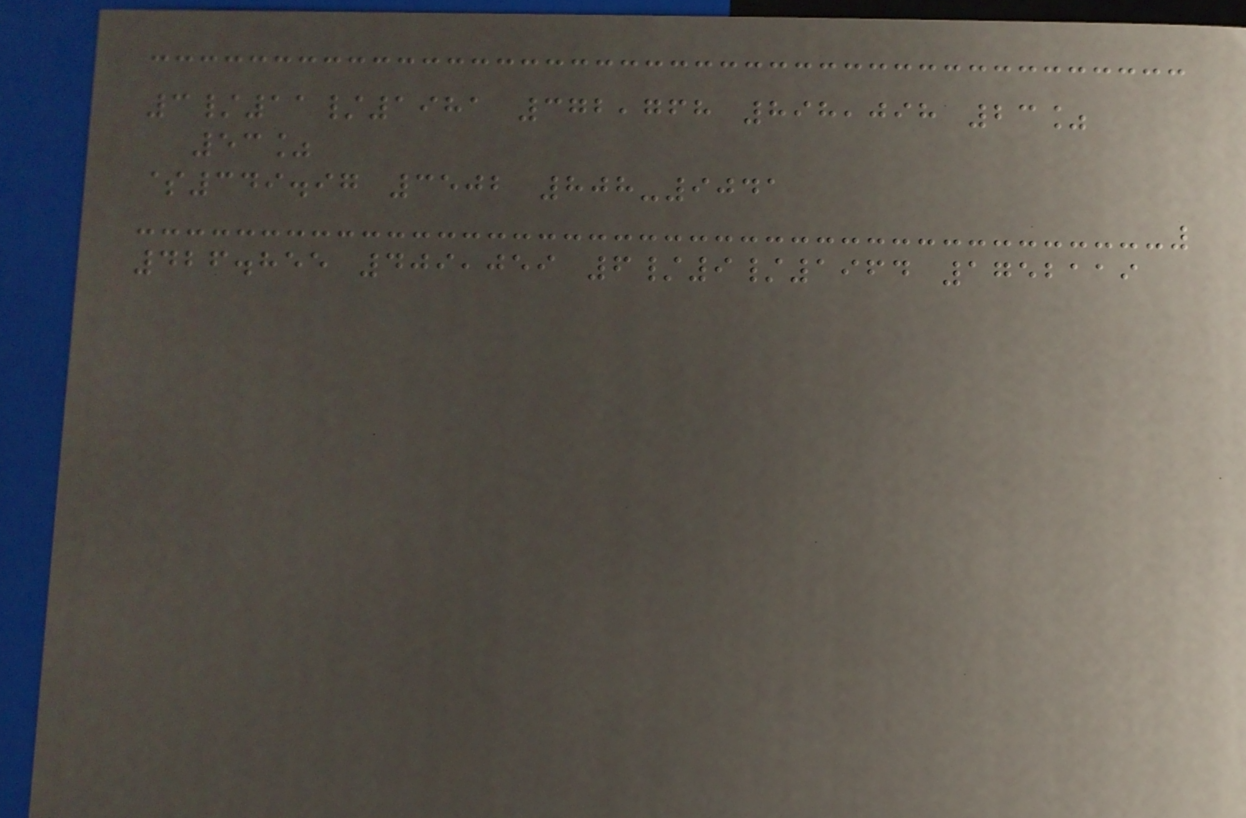3/11/1981 372,768 898,098 23%
53%
$349.97 3502 808-9041
426.855 409,059 6/9/1964 1752119
